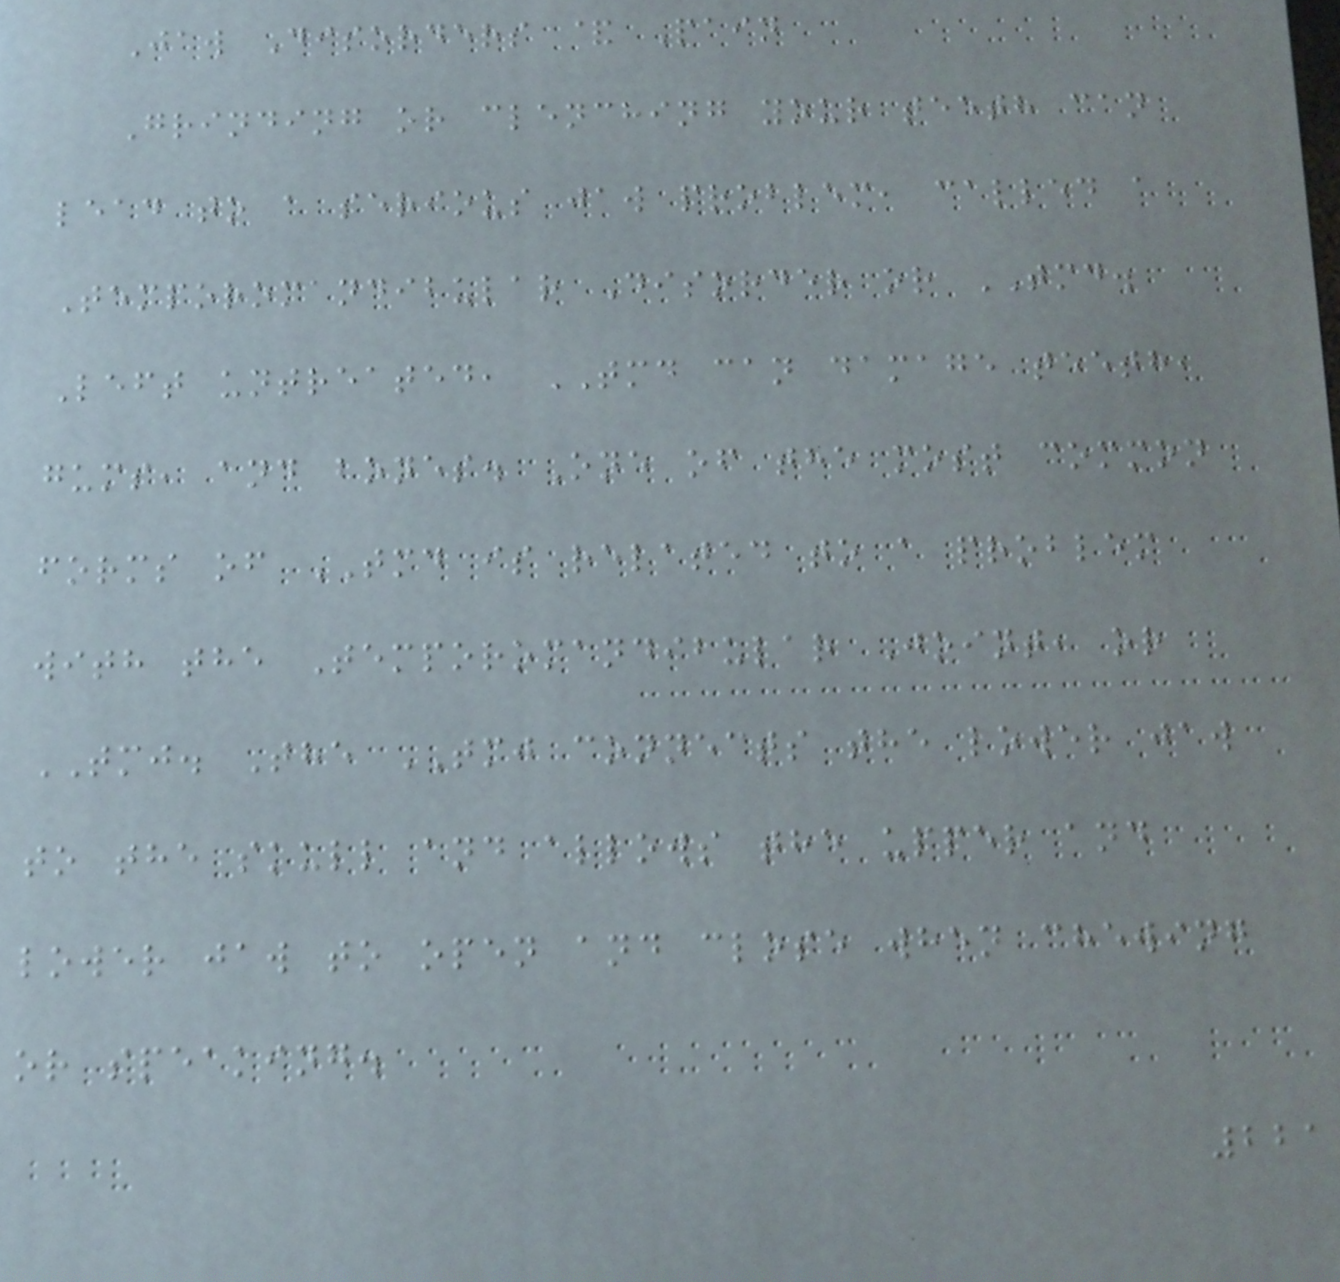Jaw Disorders & Pain
Grinding or clenching your teeth can
lead to a serious jaw problem, called a
Temporomandibular Disorder or TMD.
Left untreated, TMD can damage teeth,
gums, and bones. One of the most common
forms of TMD is related to a problem
with the Temporomandibular Joint, or
TMJ. The TMJ connects the lower jaw
to the skull and allows the upper and
lower jaw to open and close when chewing
or speaking.
221
